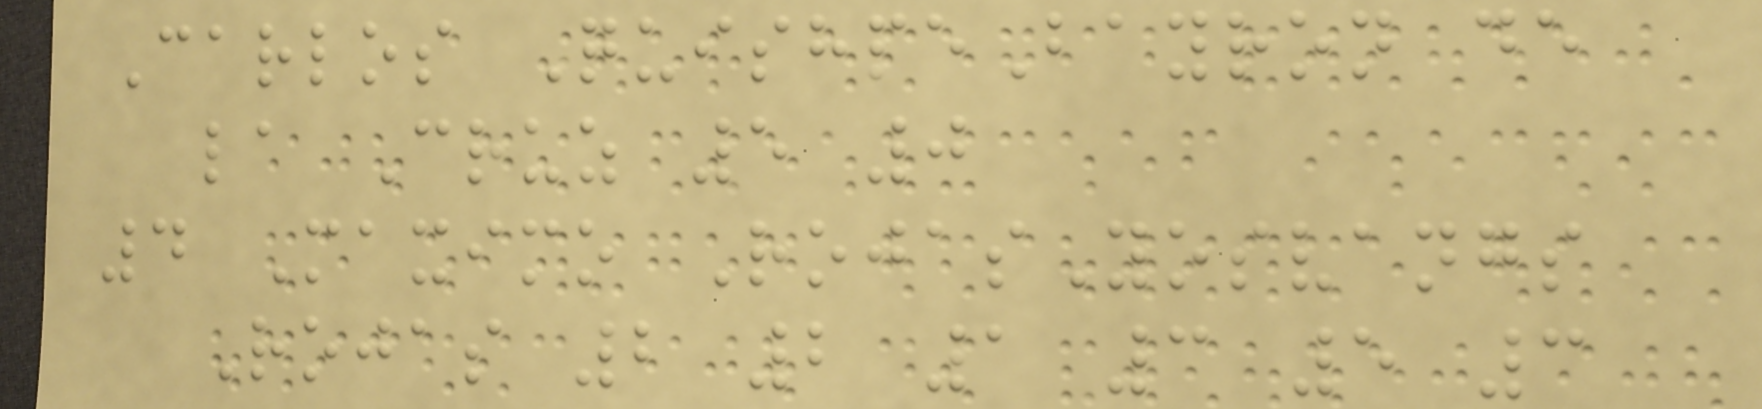Carlos QuishpeBayron de
la Cruz 5 0
4 Maximo RojasYosvangs
Rojas 2 2 1 3 5 3
